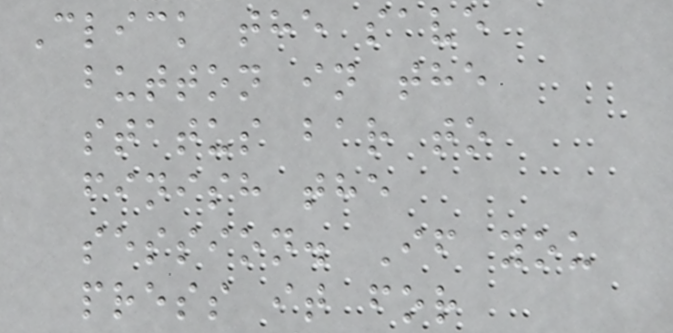Click the save
button in the
status bar to
finish the
session. If you
press it for
